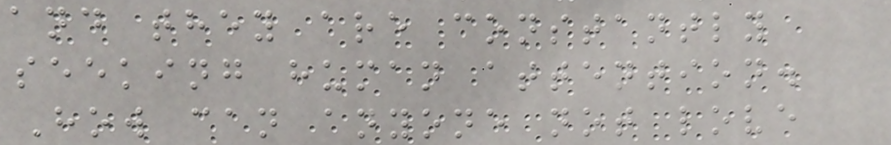and they are constantly
seeking human attention.
How can anyone not love
